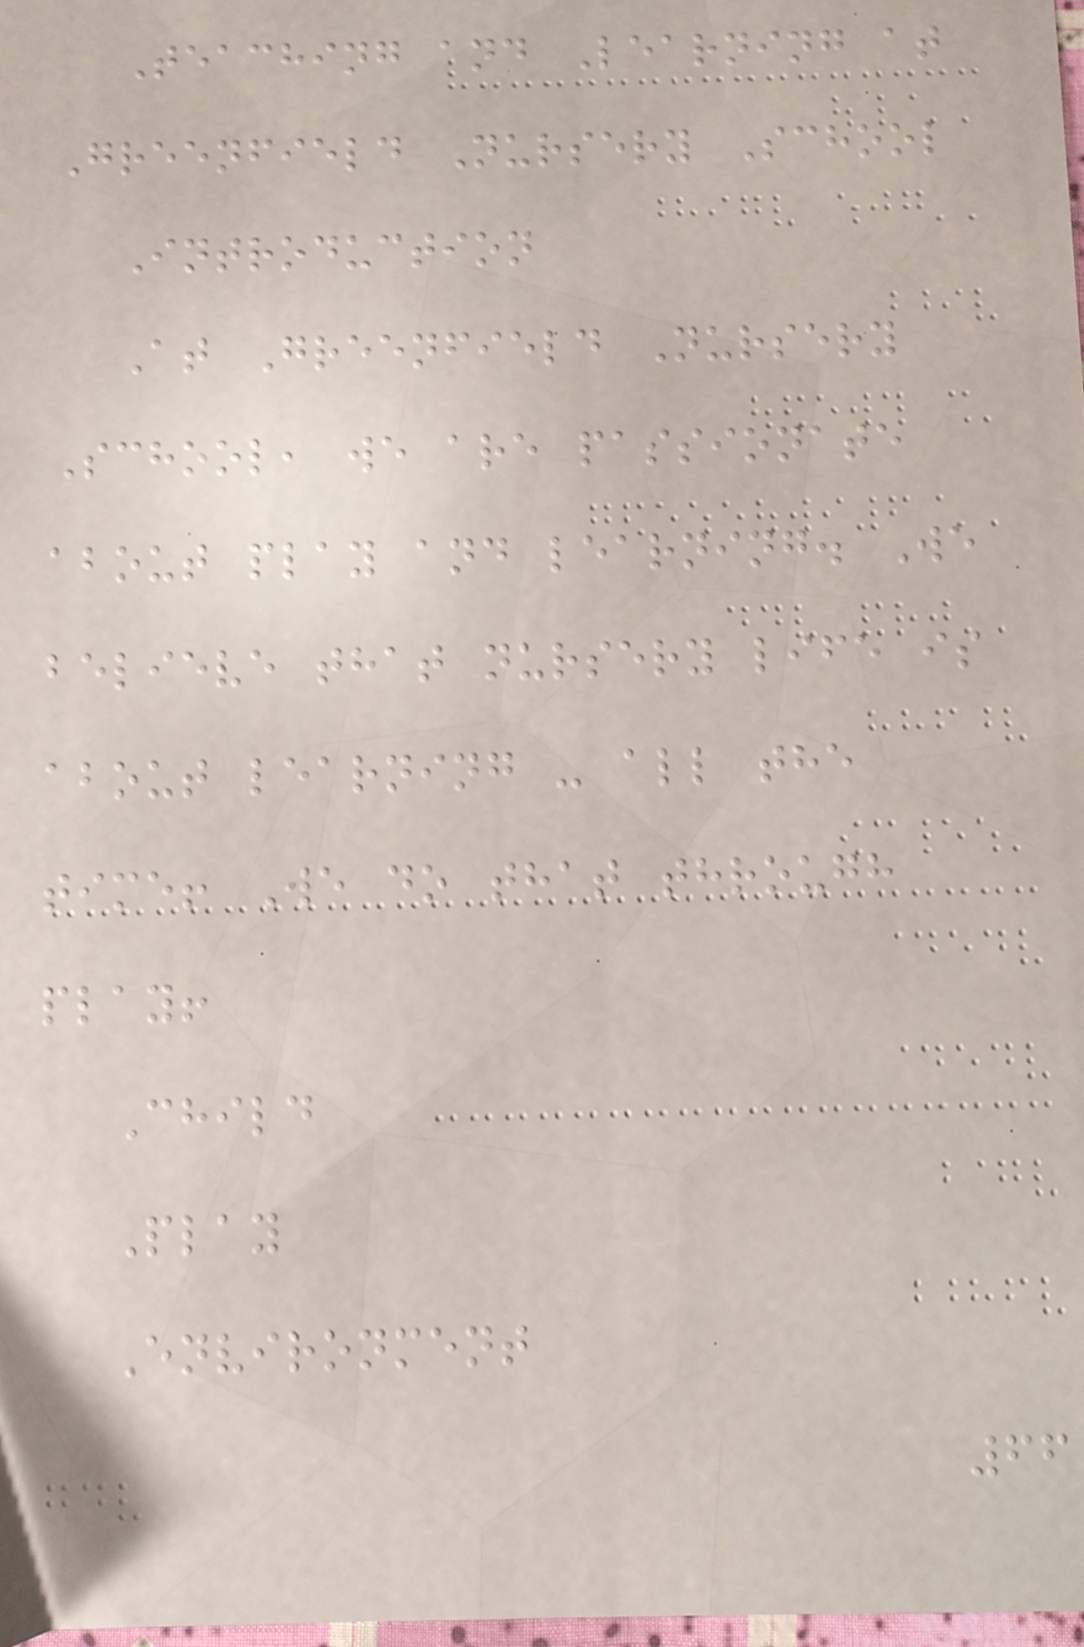Teaching and Learning at
Greenfield Nursery School
Introduction
At Greenfield Nursery
School, we are passionate
about play and learning. We
believe that nursery life is
about learning - all the
time! We do that through
play!
Child
Play
Environment
66
